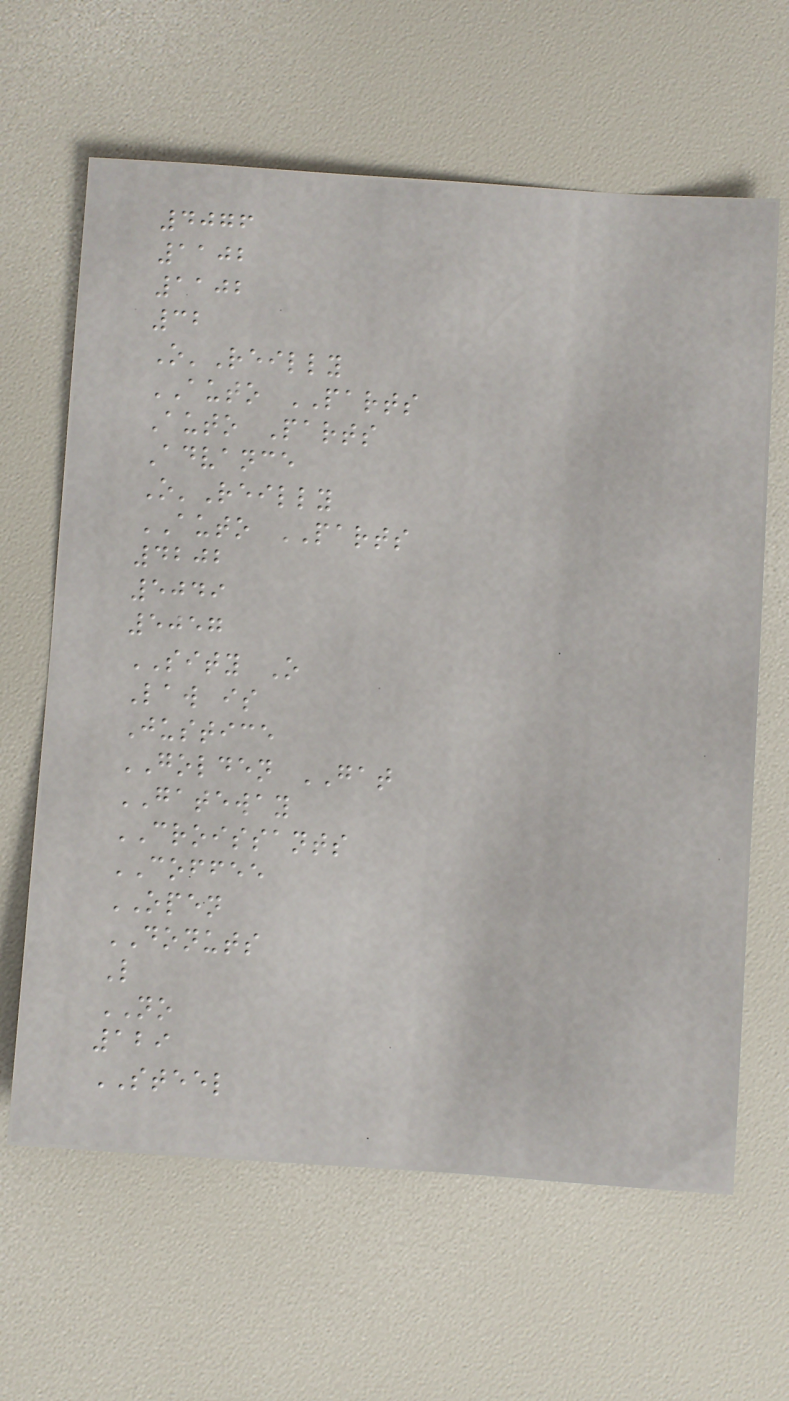4076
1102
1102
32
O'Reilly
AUTO PARTS
Auto Parts
Advance
O'Reilly
AUTO PARTS
4202
5049
5057
SITY O
Law is
Justice
GOLDEN GAT
GATEWAY
CROISSANTS
COFFEE
OPEN
DONUTS
L
NO
129
STEEL
